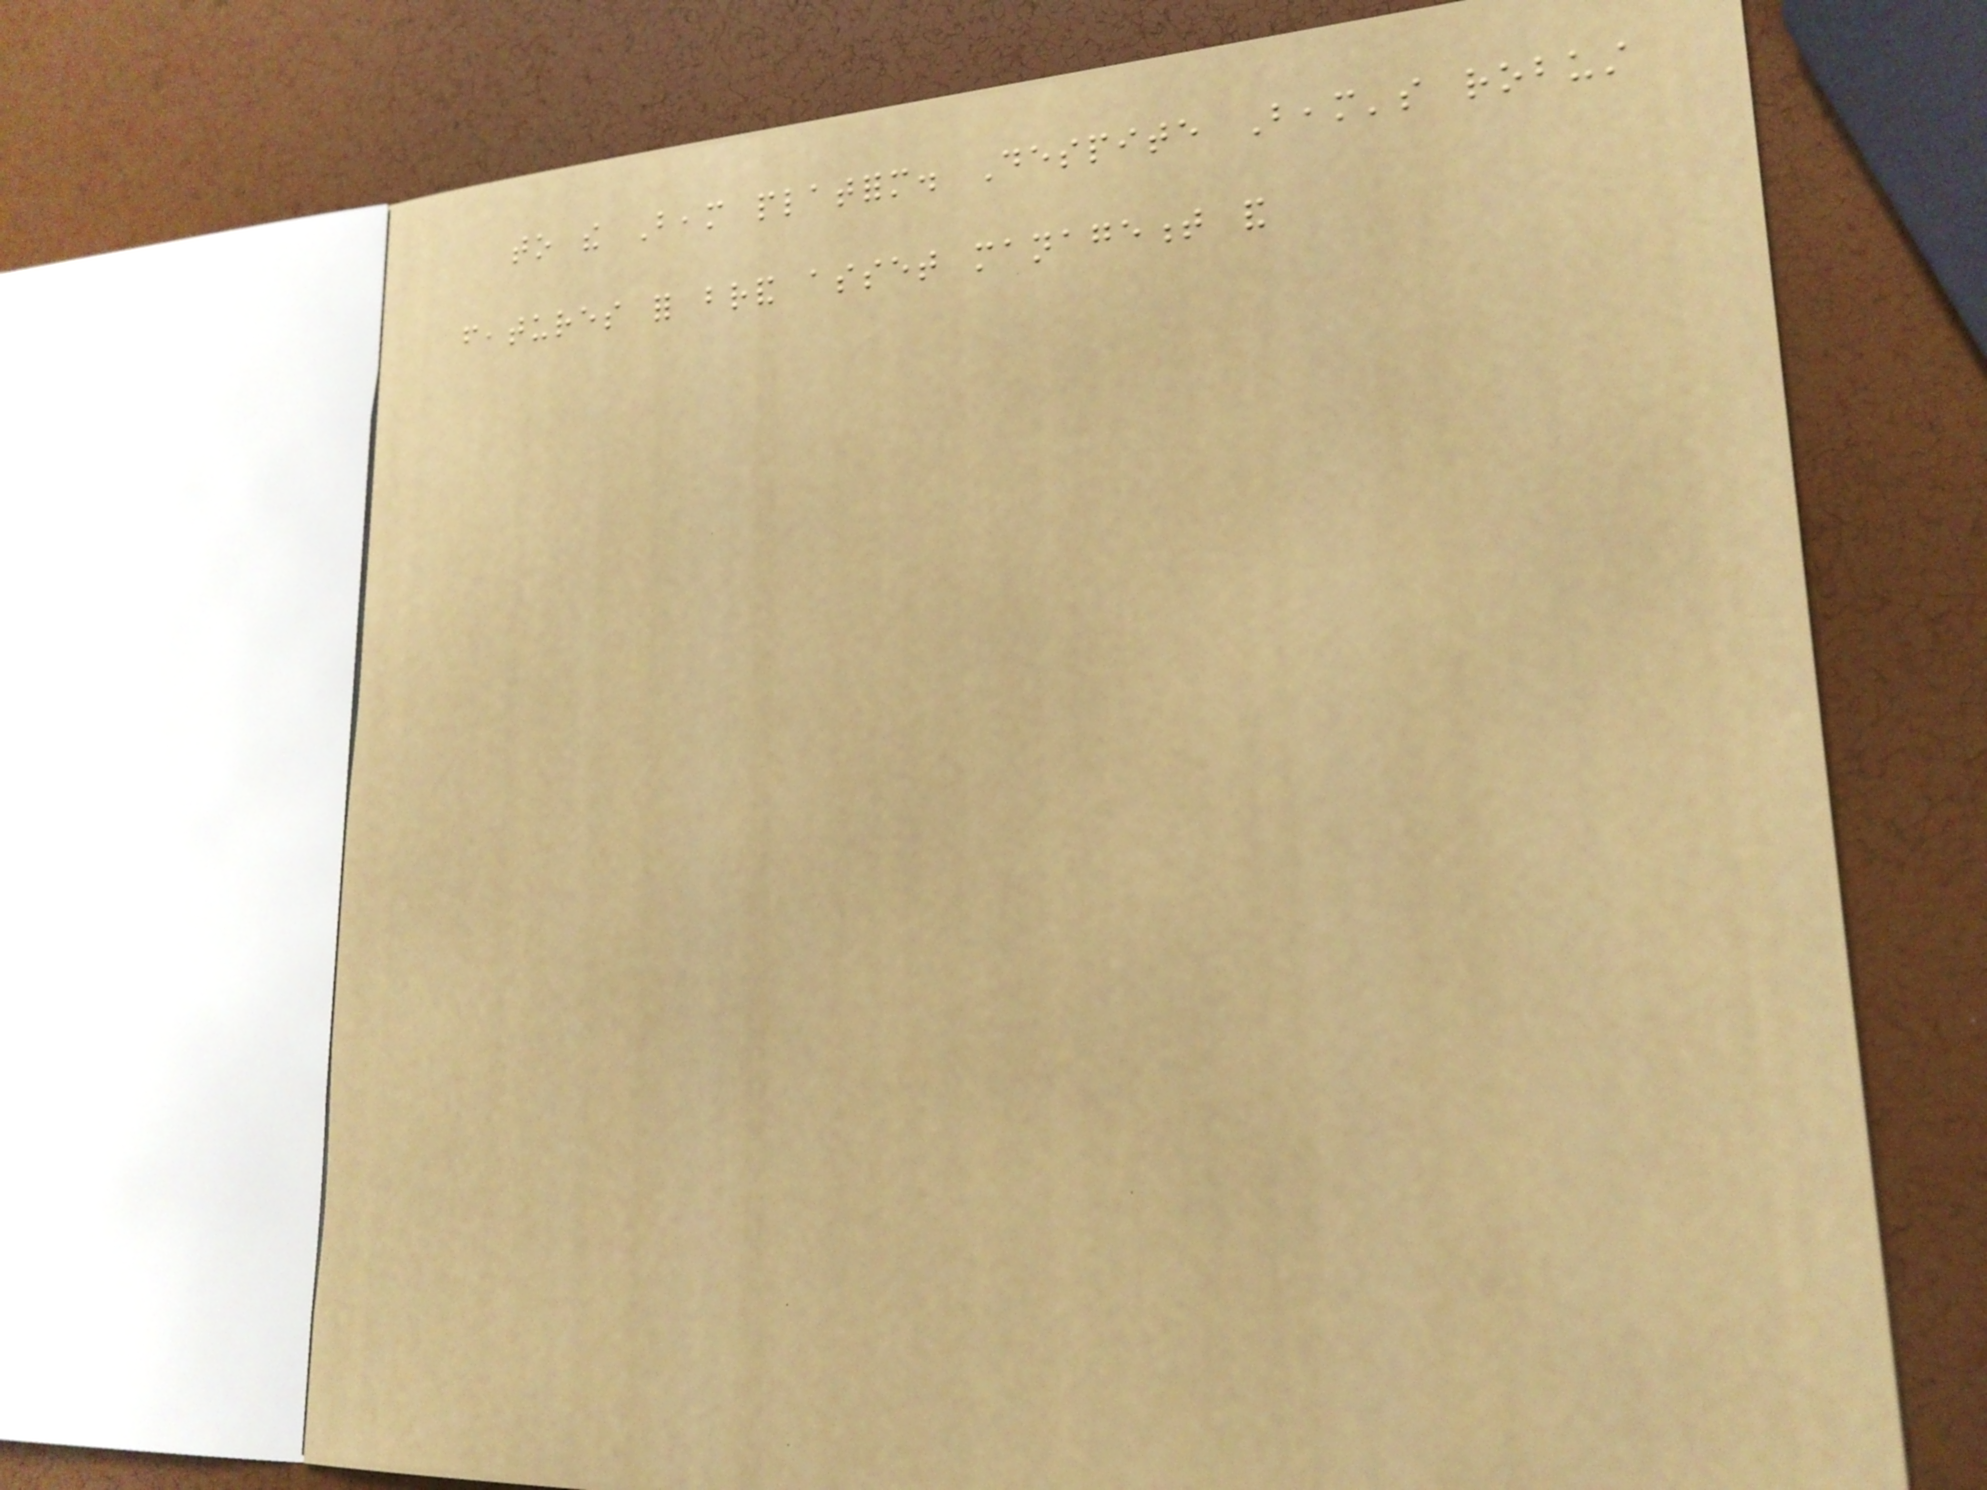to the Beam platform. Despite Beam's robust
features for brand asset management and
